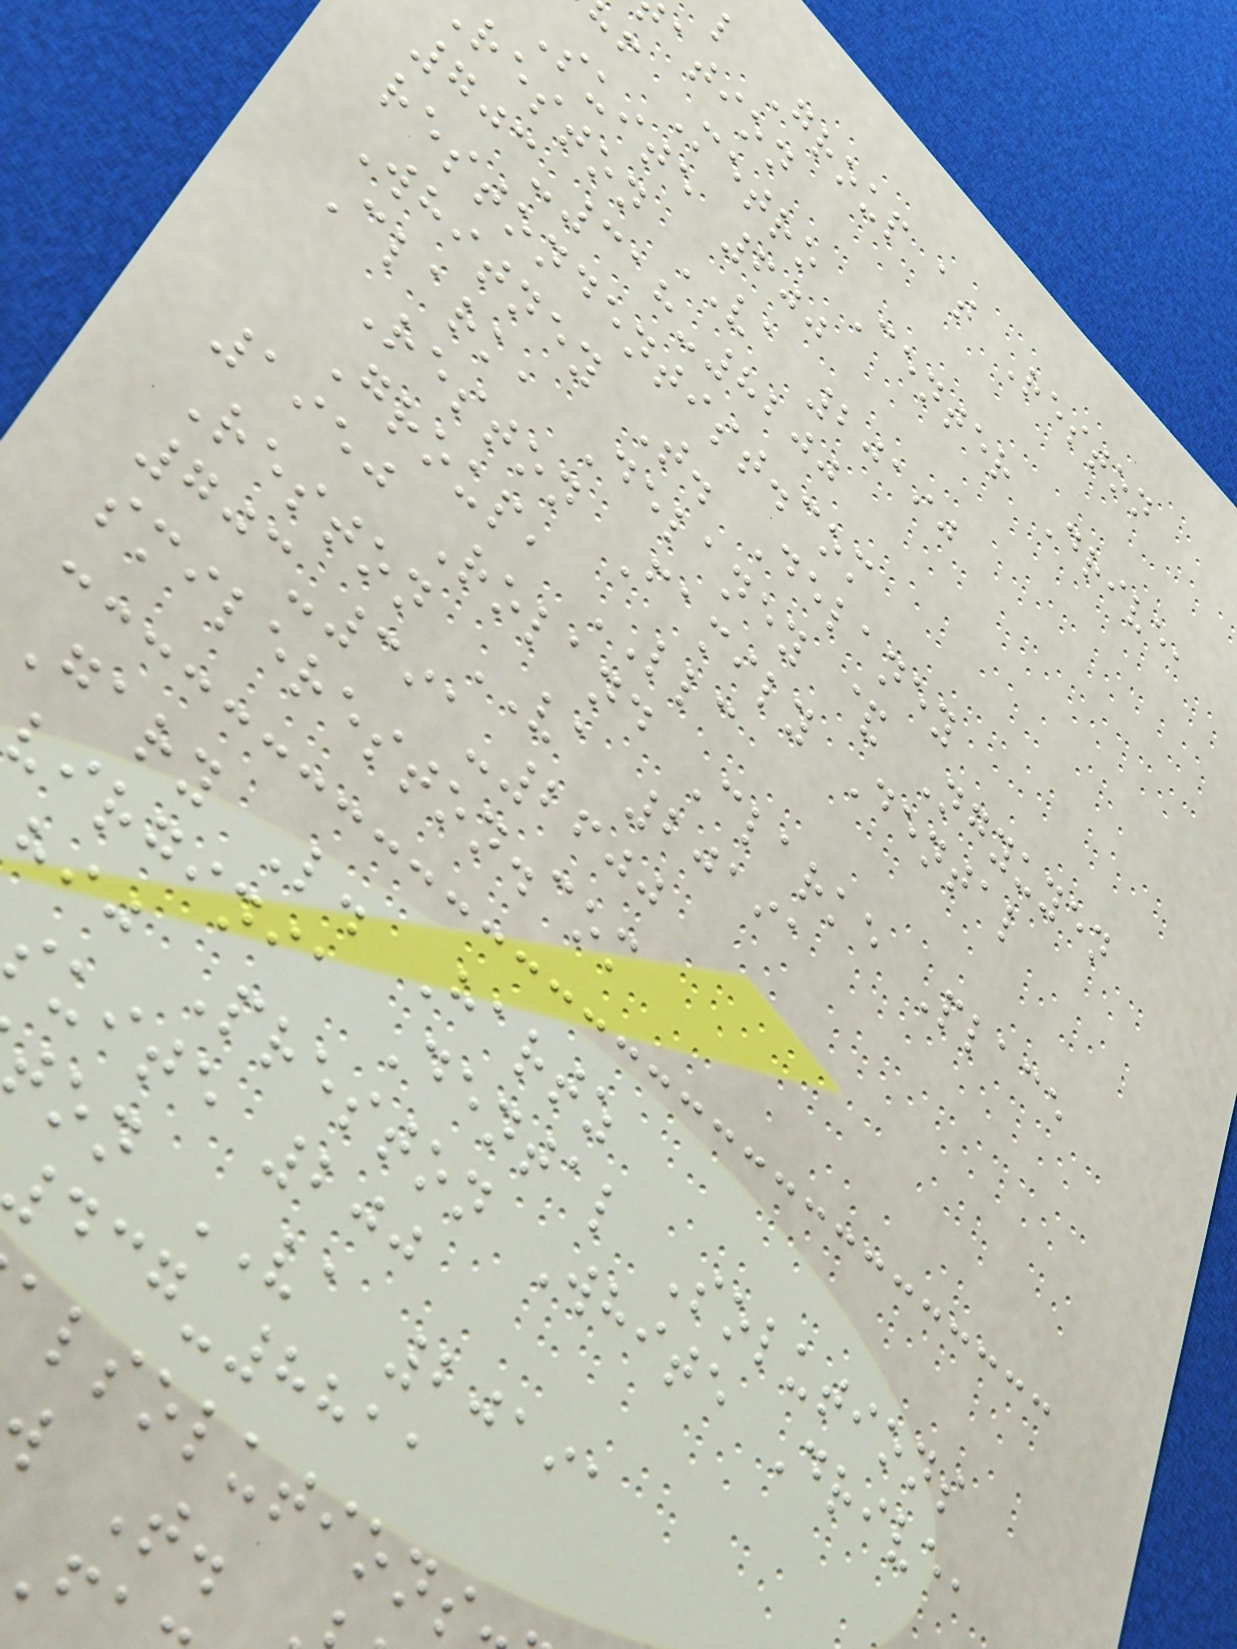l Group at Reston
ation
f Metro Center Drive,
Suite 600
reston VA 20190
703-318-8200
restondentist.com
Whitney T. Delaney
Clark, Delaney & Ngyuyen
Reston Family Dental
Group, LLC
1950 Roland Clarke Place
Reston VA 20191
703-391-2600
smilereston.com
Gary L. Hartz
virginia Dental Solutions
hij Preston White Drive,
suite 200
on VA 20191
-8811
